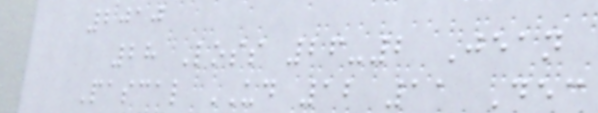2010
28 Loss 26-2 Jean
Pascal UD 12 11 Dec
